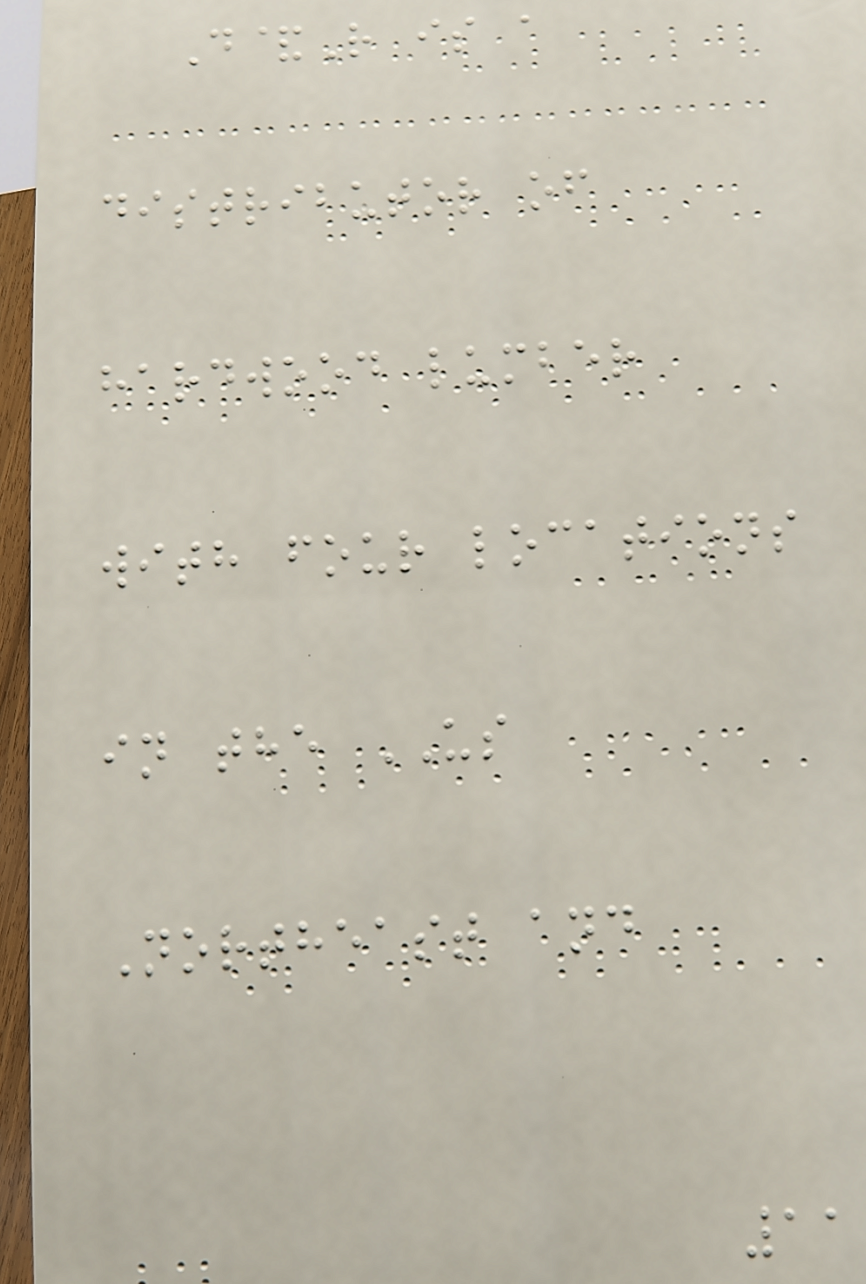D&R is a
distributor of
hardwood lumber
with four locations
in the US
Northeast and
11
